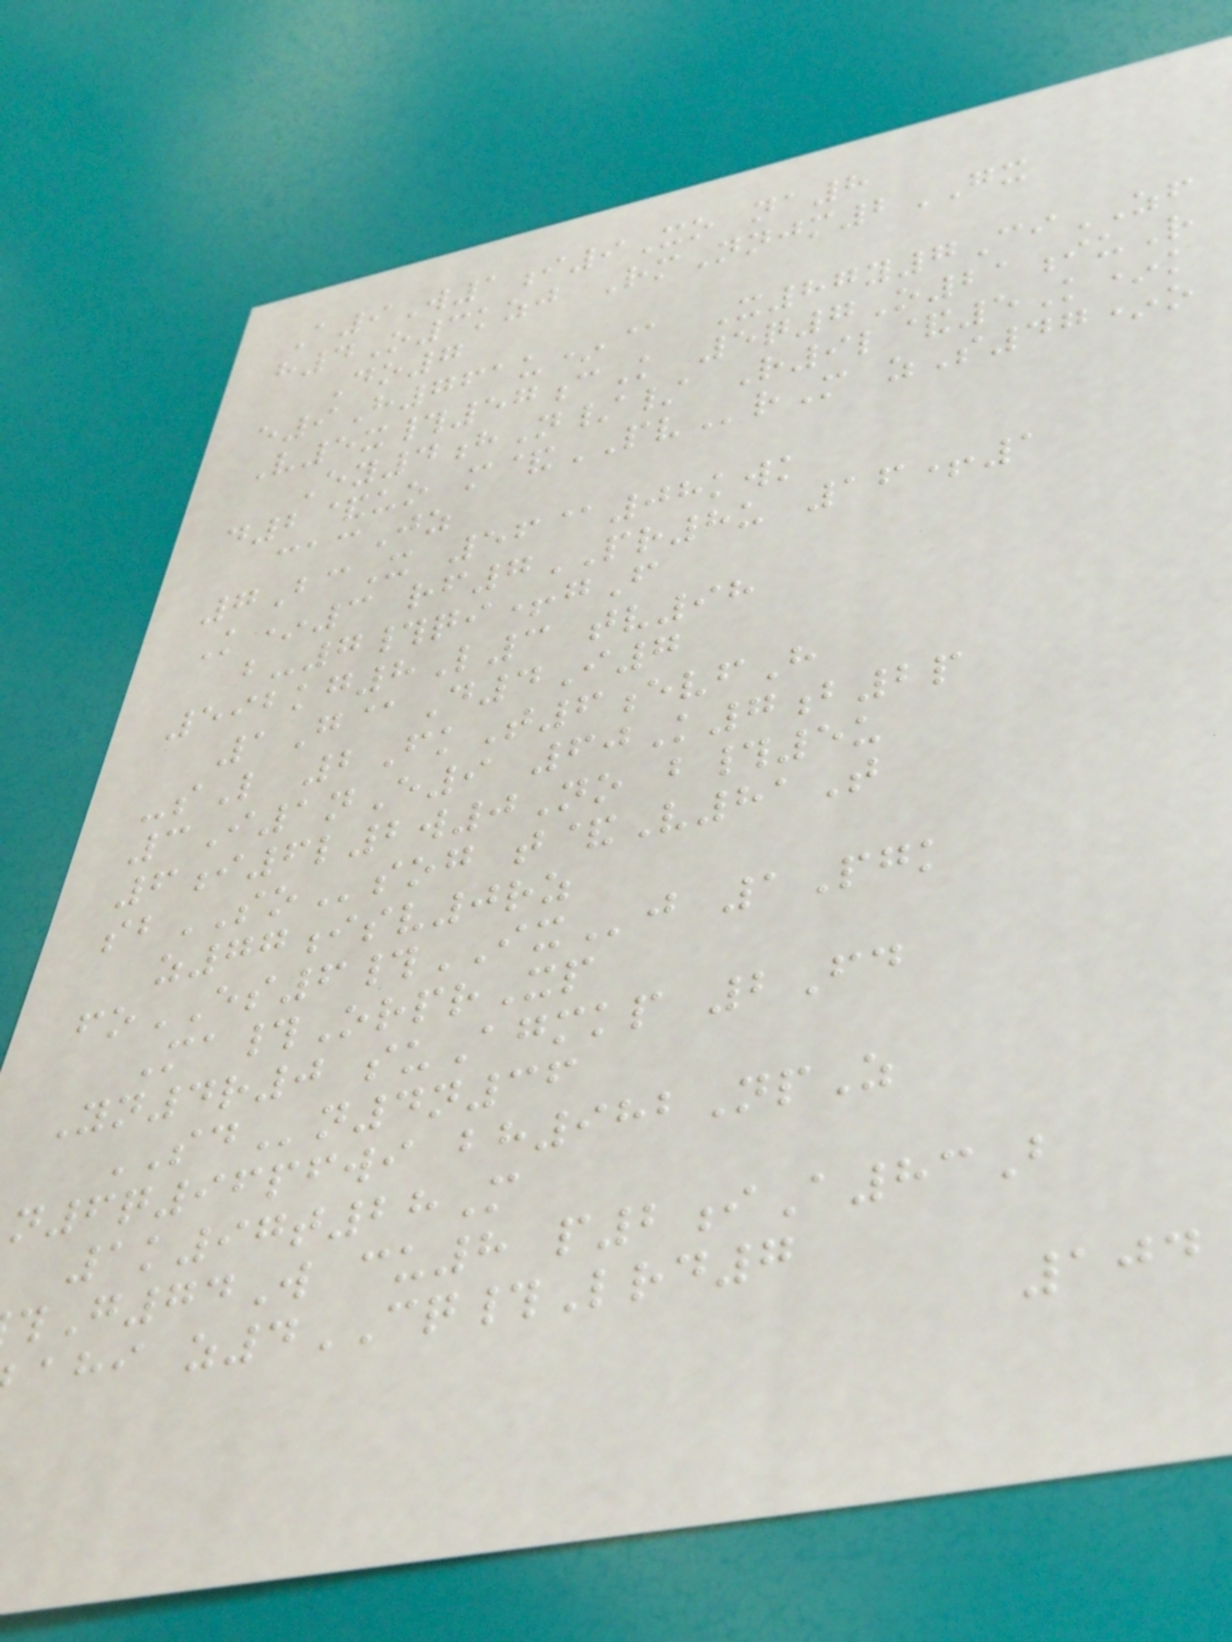A9W1i9Xo na8
h4O3kzj RmNnjm2GX
Do7
e9H761u*@ X87y7CiZF
V5x#57cK 5q7O21iuR
Ey4hN// R9l&5K*k
d2&uo m&PVrM zS47*o
cacJz
7BcX 56@08kwk
K*3 rf7PR8u 16+1
b-7#qi+gF
592kg8L3 tv98
1G@D4I7
-sL 2FkT6evfH
3I1nE9 60K7b2p
6i6l2w0No b#5u
sbSOsog t&V81T
z77isv0rz
foES6#IXj 1Pgk
Ma#OrprXp
Yn4r0 suAgmkp 2Fd
SDn4n36
n6q96pfwi bh982NpZ
1k97t28M
G74W cu8 p2iA83B
ahi z4CQ#Lrd7
104
